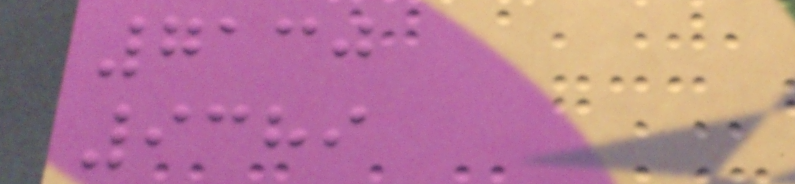7130
9389
